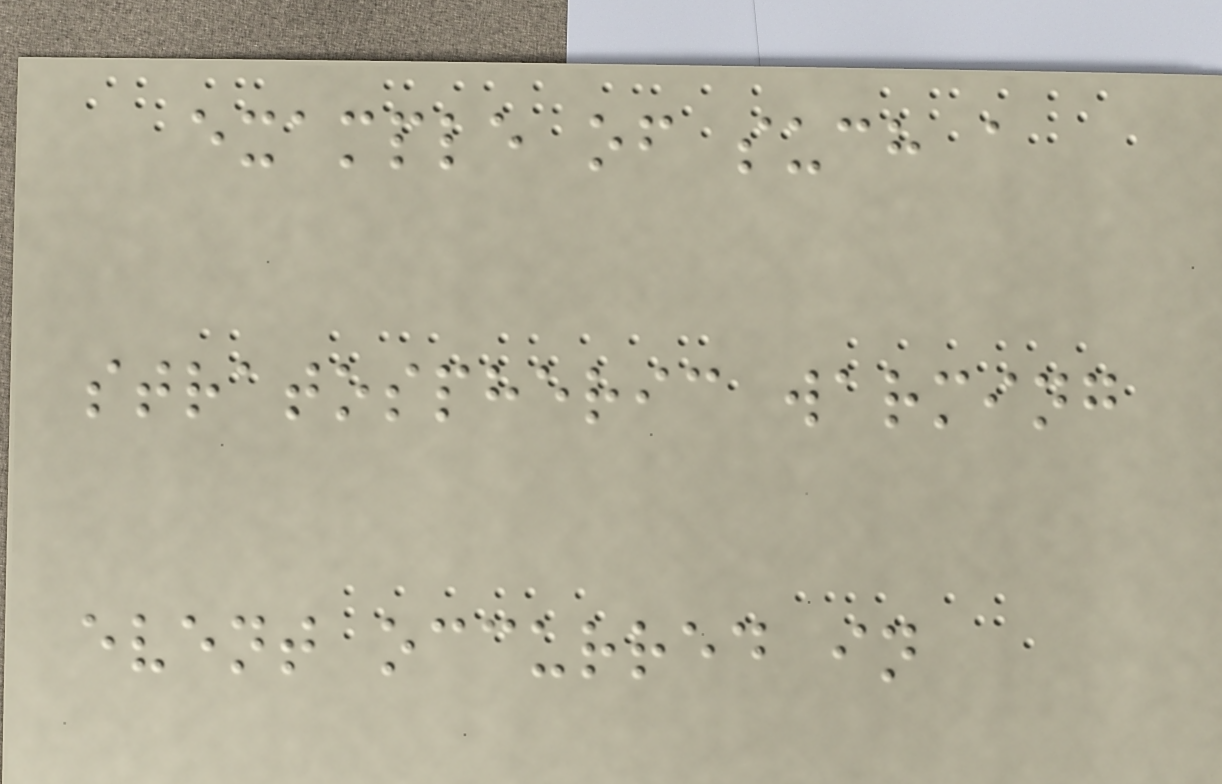example of such a
stratospheric warming
event occurred in
